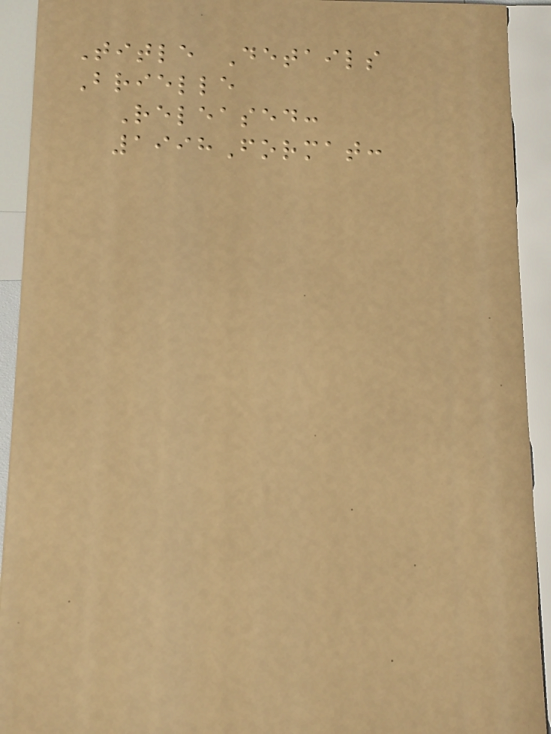Title Details
Brielle
Released:
1998Format:
